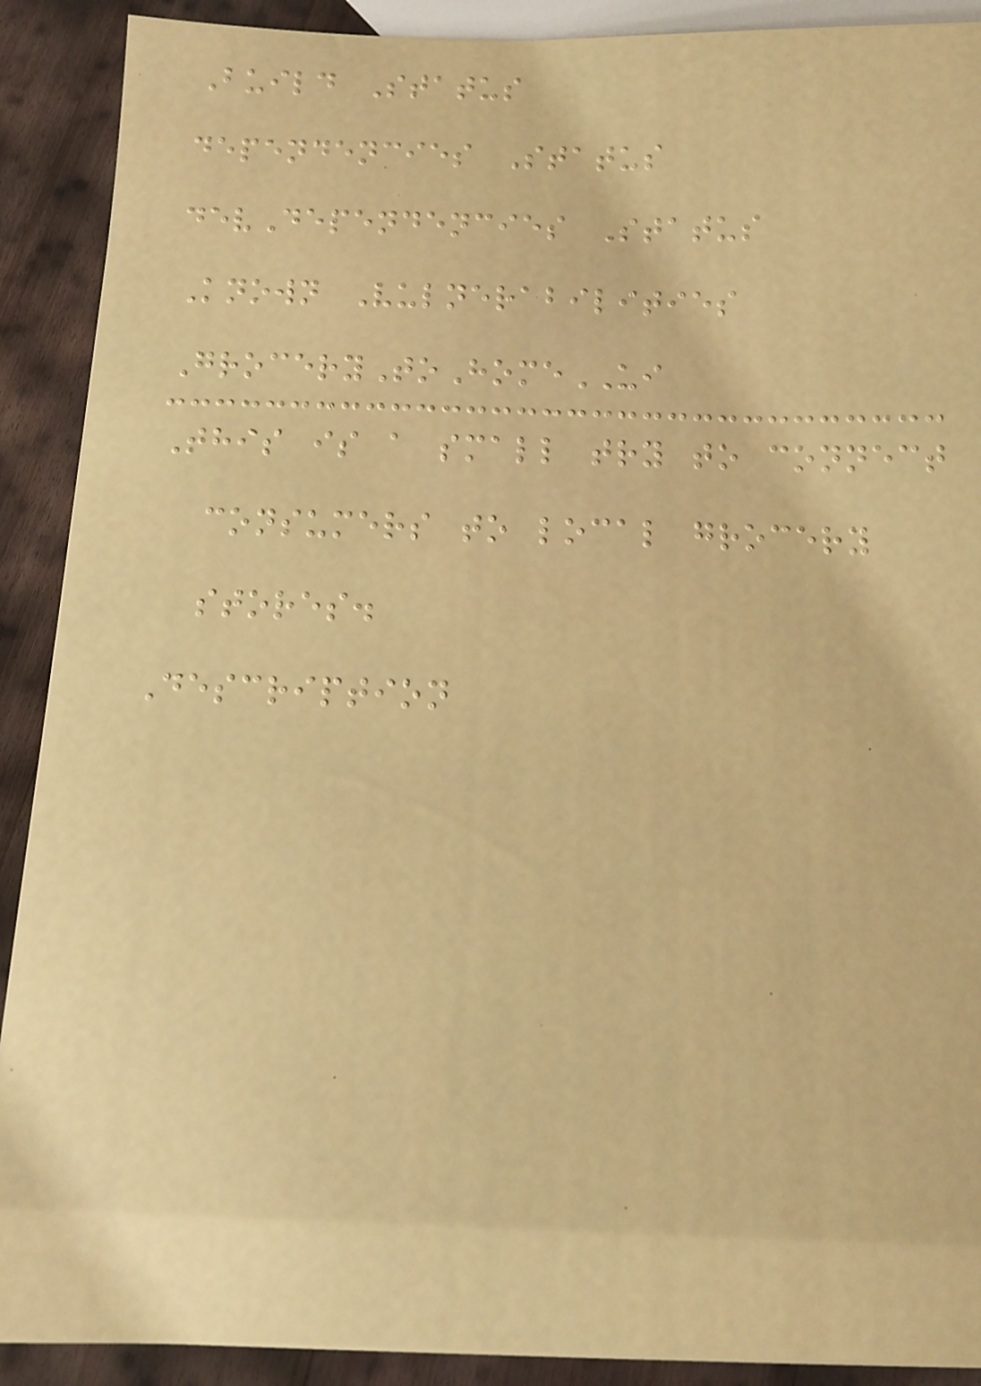Build Status
dependencies Status
devDependencies Status
Known Vulnerabilities
GroceryToHomeUI
This is a small try to connect
consumers to local grocery
stores.
Description
